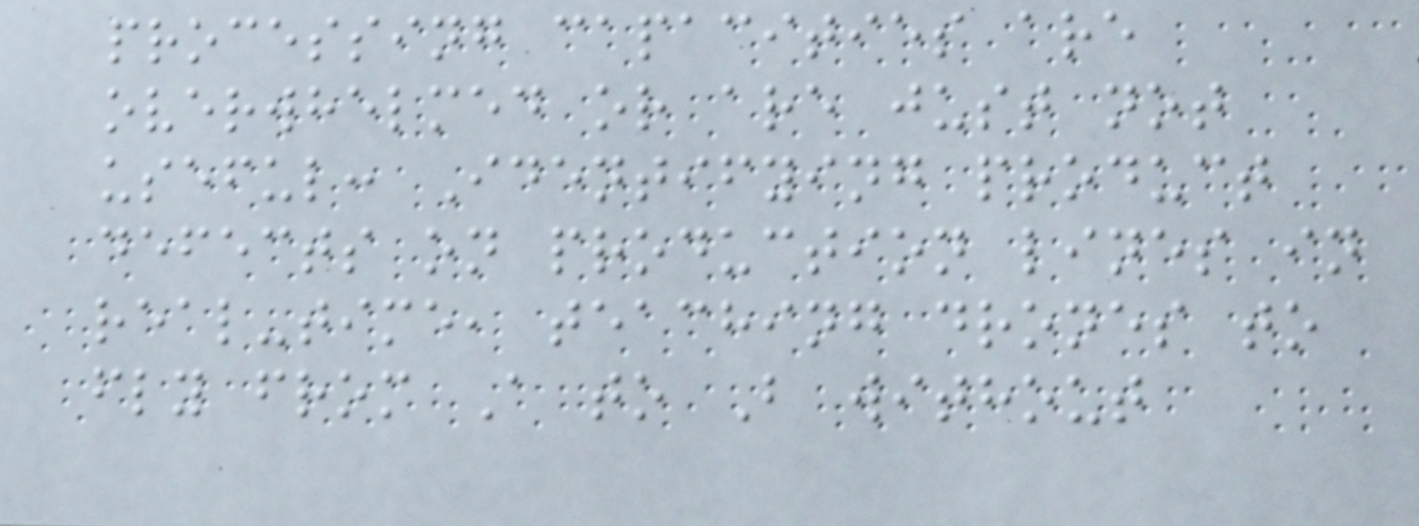processing capacities are
overwhelmed or are just not
useful: Identifying product
defects on production lines in
real-time, teaching drones to
fly from A to B without
